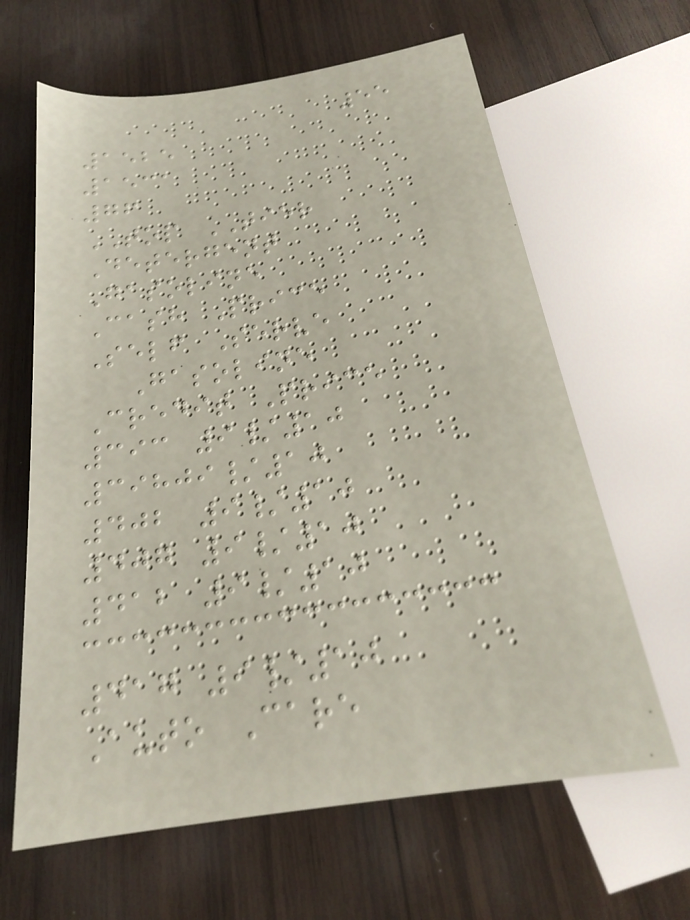55
1525
1531
76
TOP TIER
Detergent
Gasoline
Cash Price
Self Serve
Gasoline
Credit Price
393 9/10
39809/10
402 9/10
407 9/10
412 9/10
417 9/10
Auto Care
